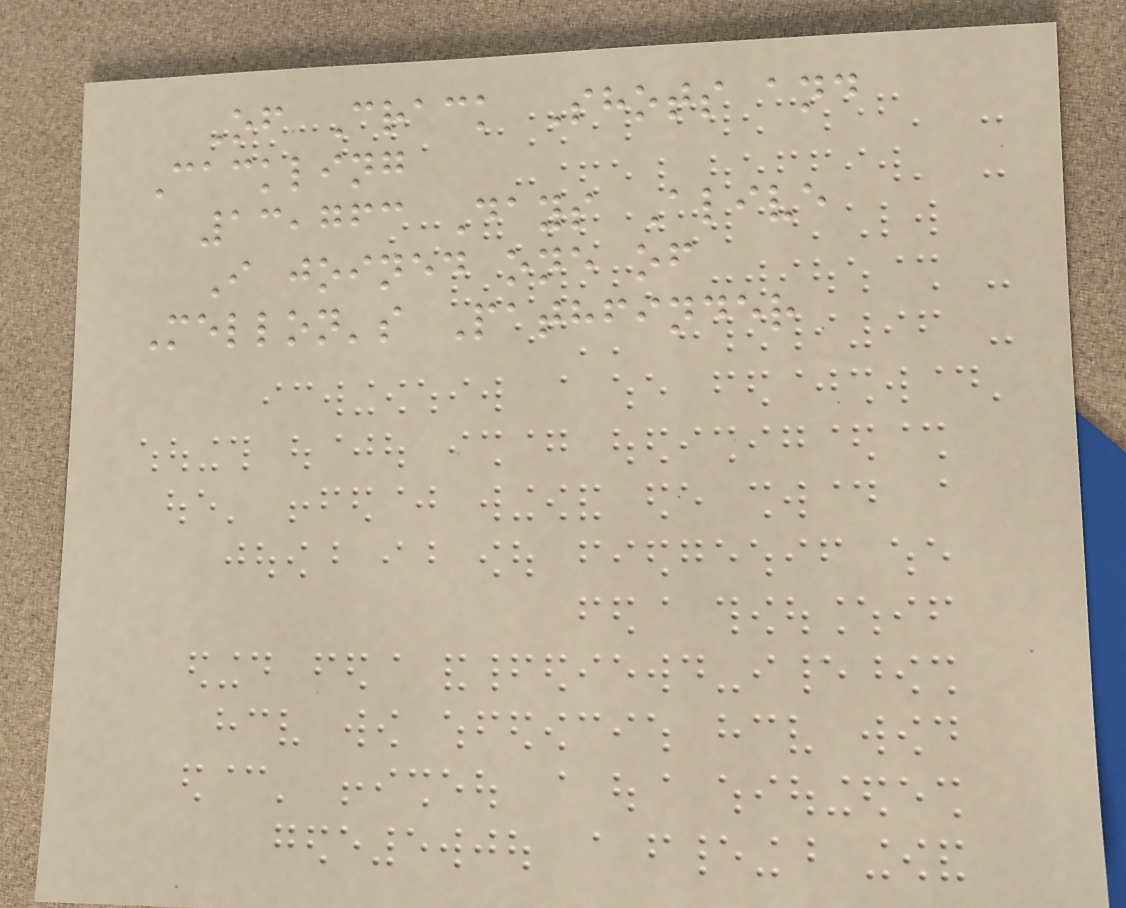Of Crack Shots and
Cackling
13,763 Days Alive
I joined one of
Mellon's Pathfinder
